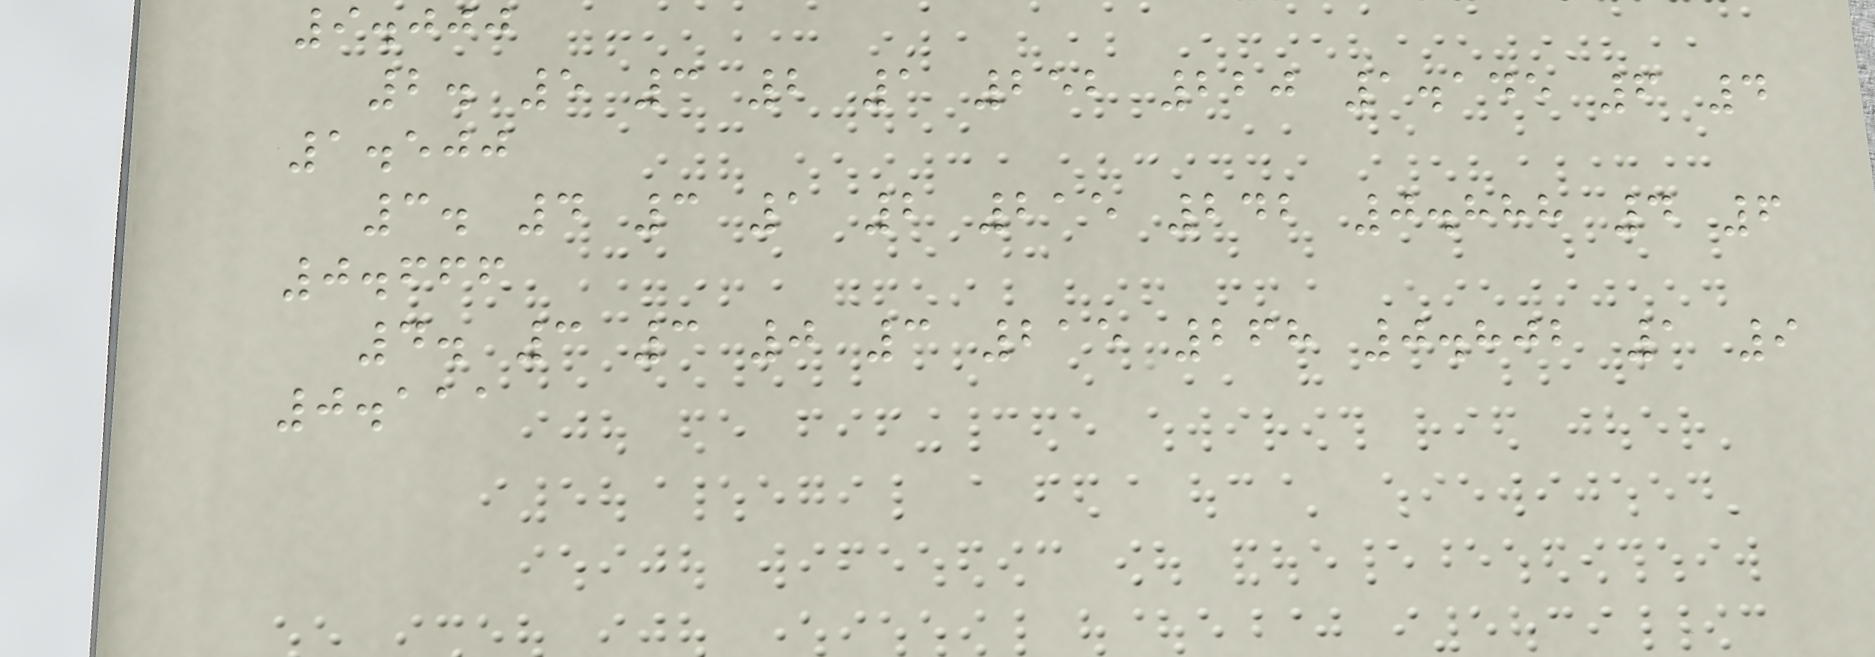9.000
2. 5 3 2 1 252 220 1.145 6 4
1.500
3. 4 3 1 2 215 242 0.888 4 6
0.666
4. 3 3 0 3 215 268 0.802 1 9
0.111
